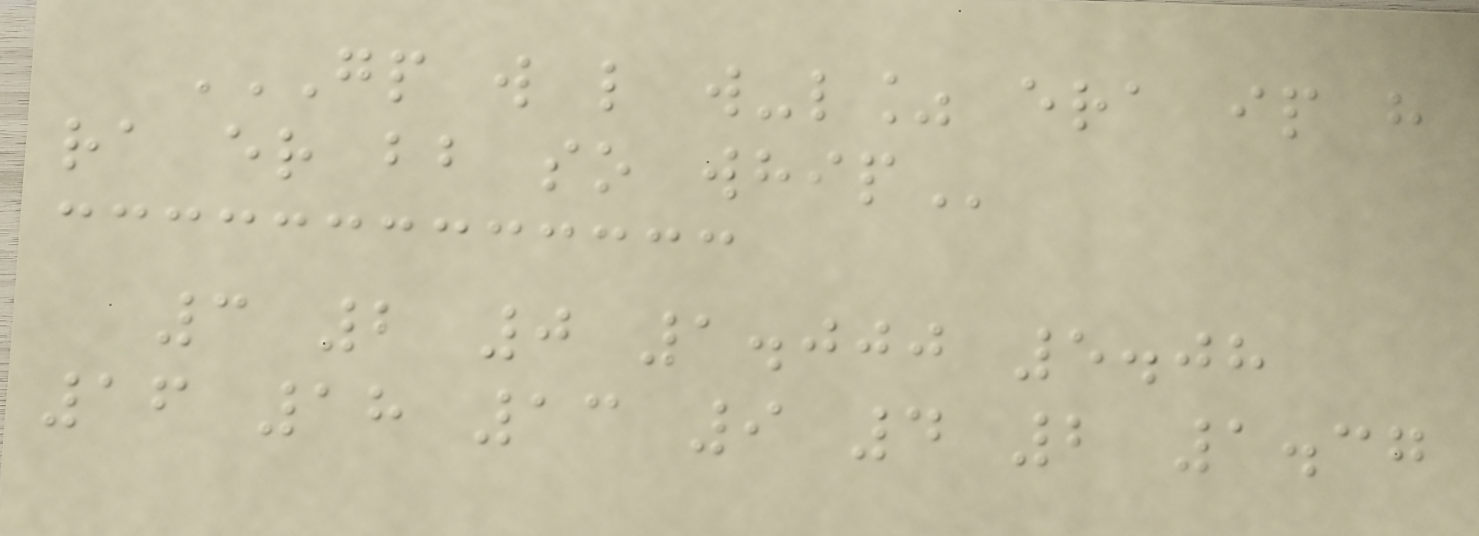GP W L W-L% ERA IP H
RA ER BB SO WHIP
3 2 0 1.000 5.08
16 18 13 9 4 2 1.37
